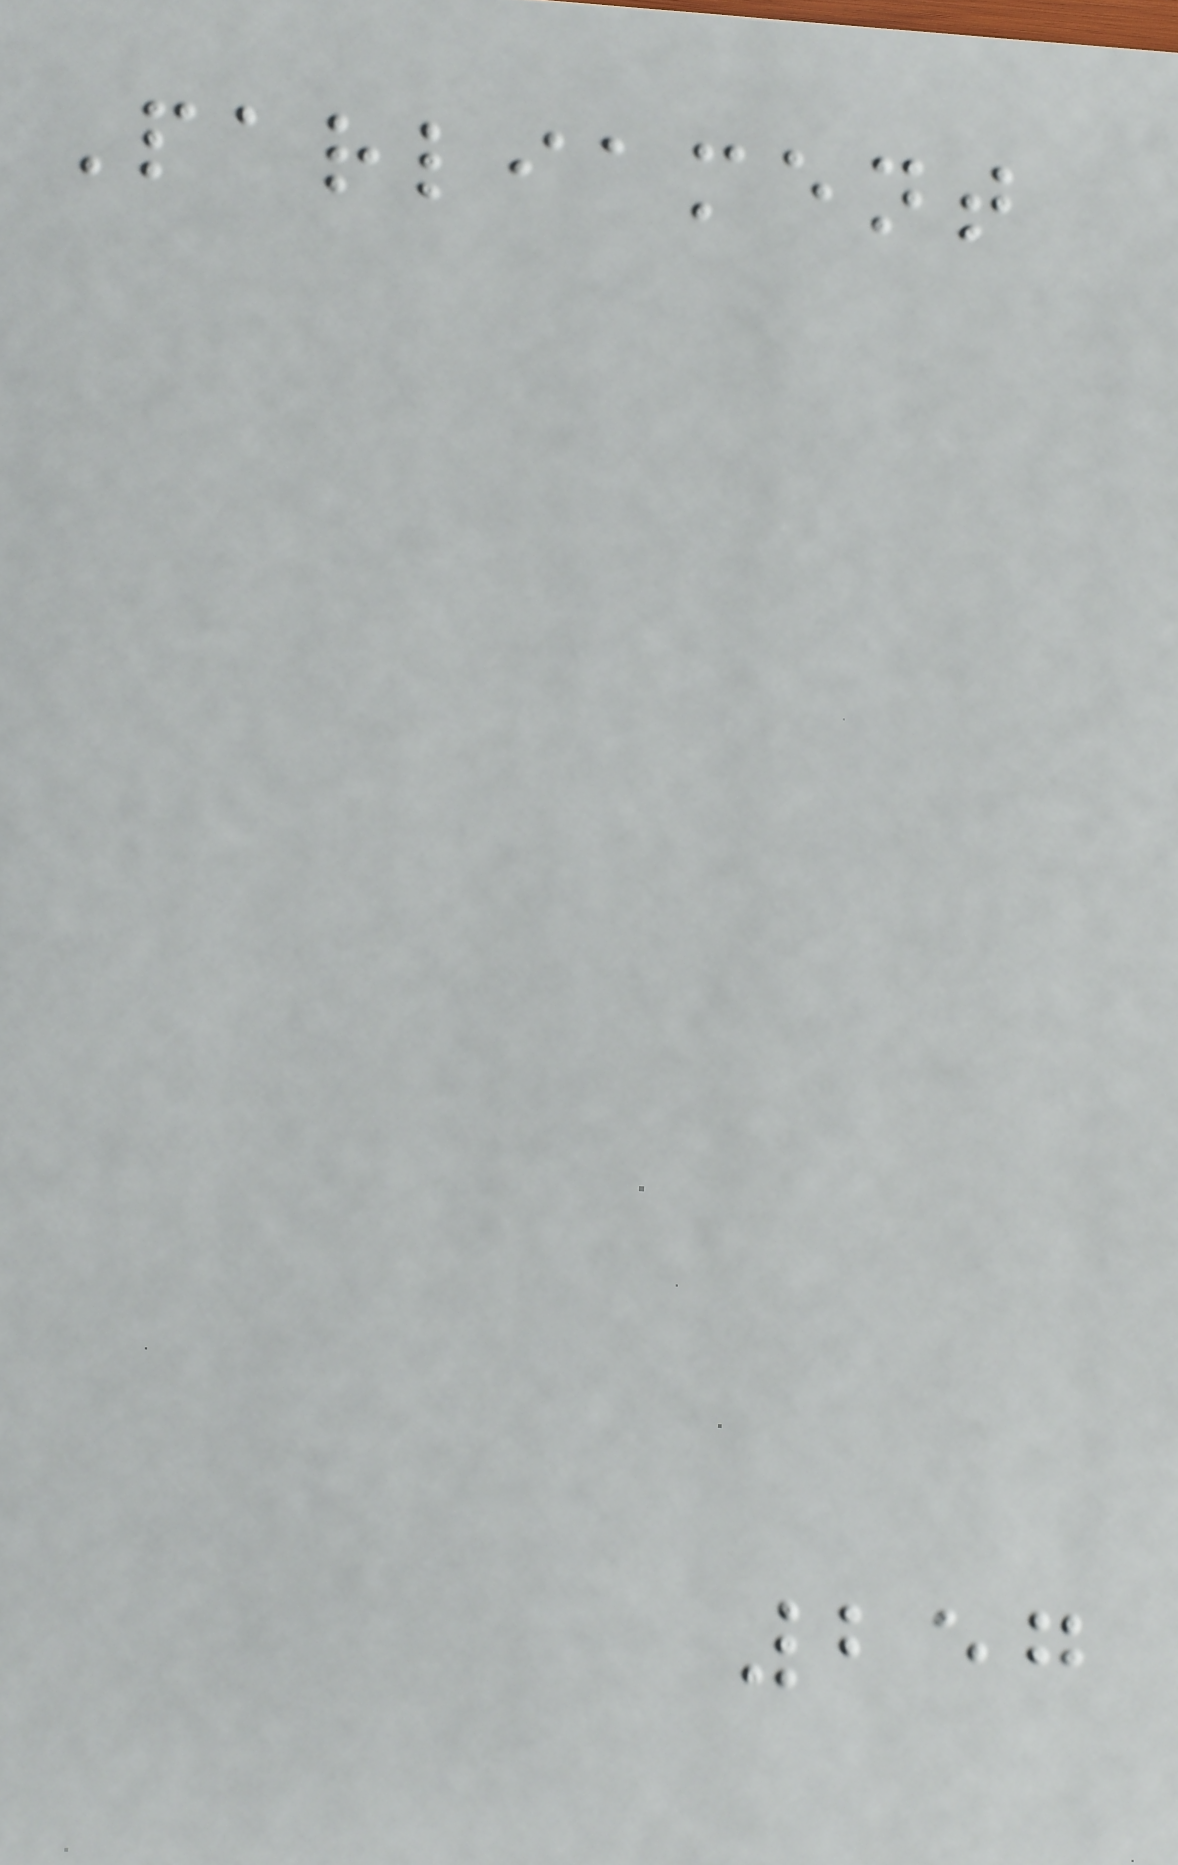Parliament
257
